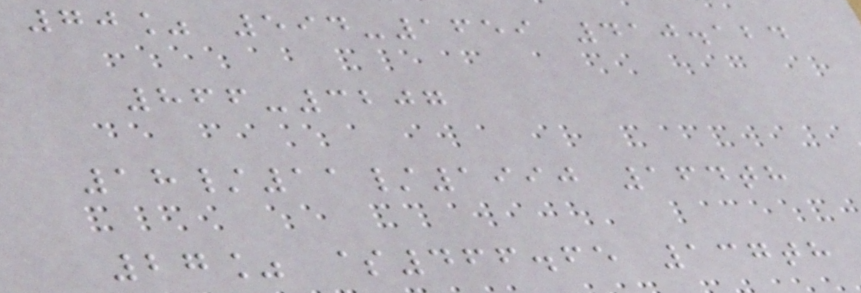70% 594-1659 410.124
866-3207
18/11/1990 164th
27% $466.65 137th
